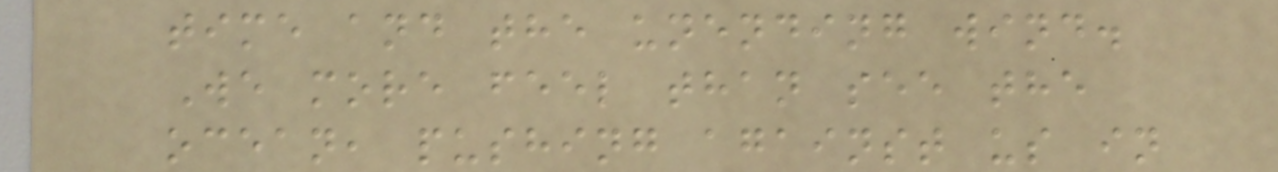time and the unending wind.
We more feel than see the
ocean, pushing against us in
